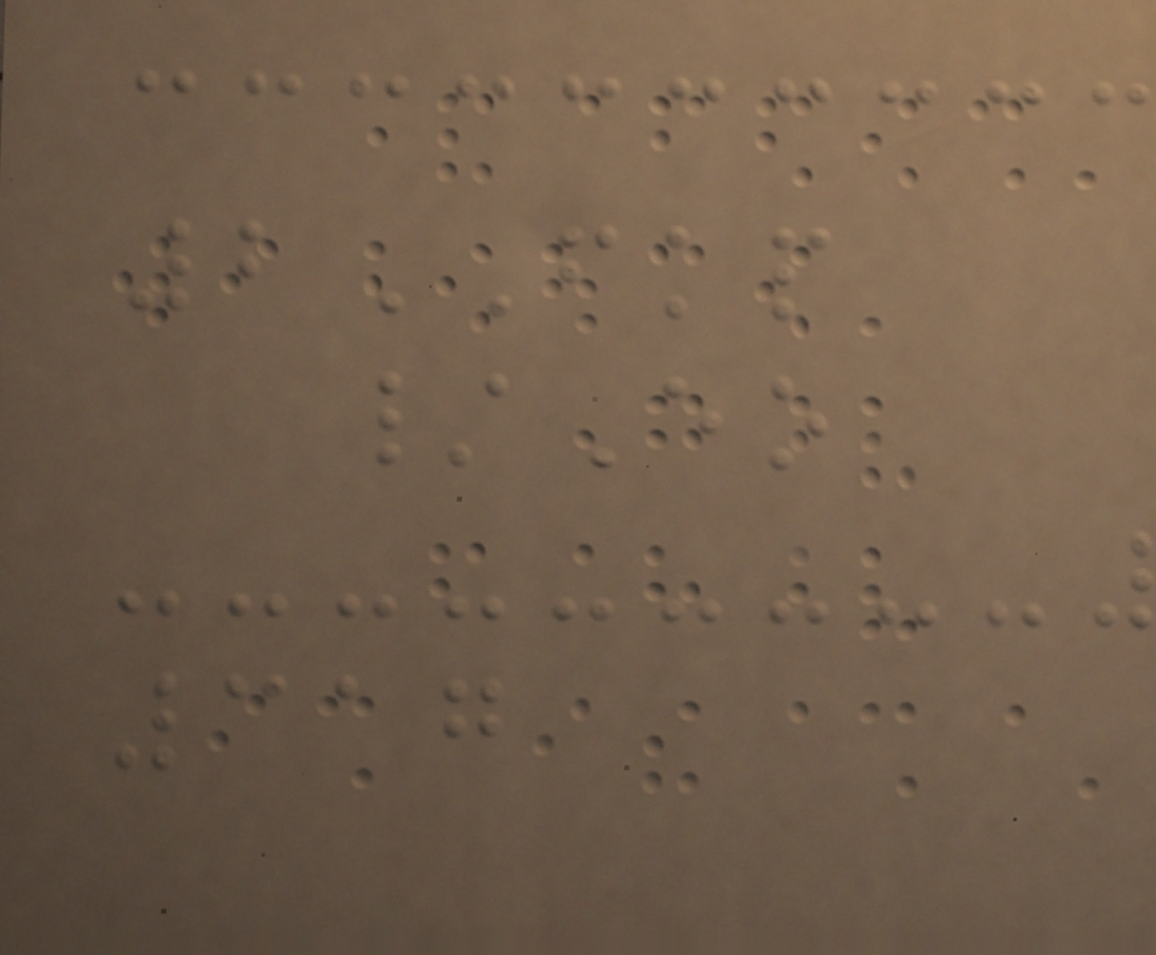2FKP
/Eo
317
